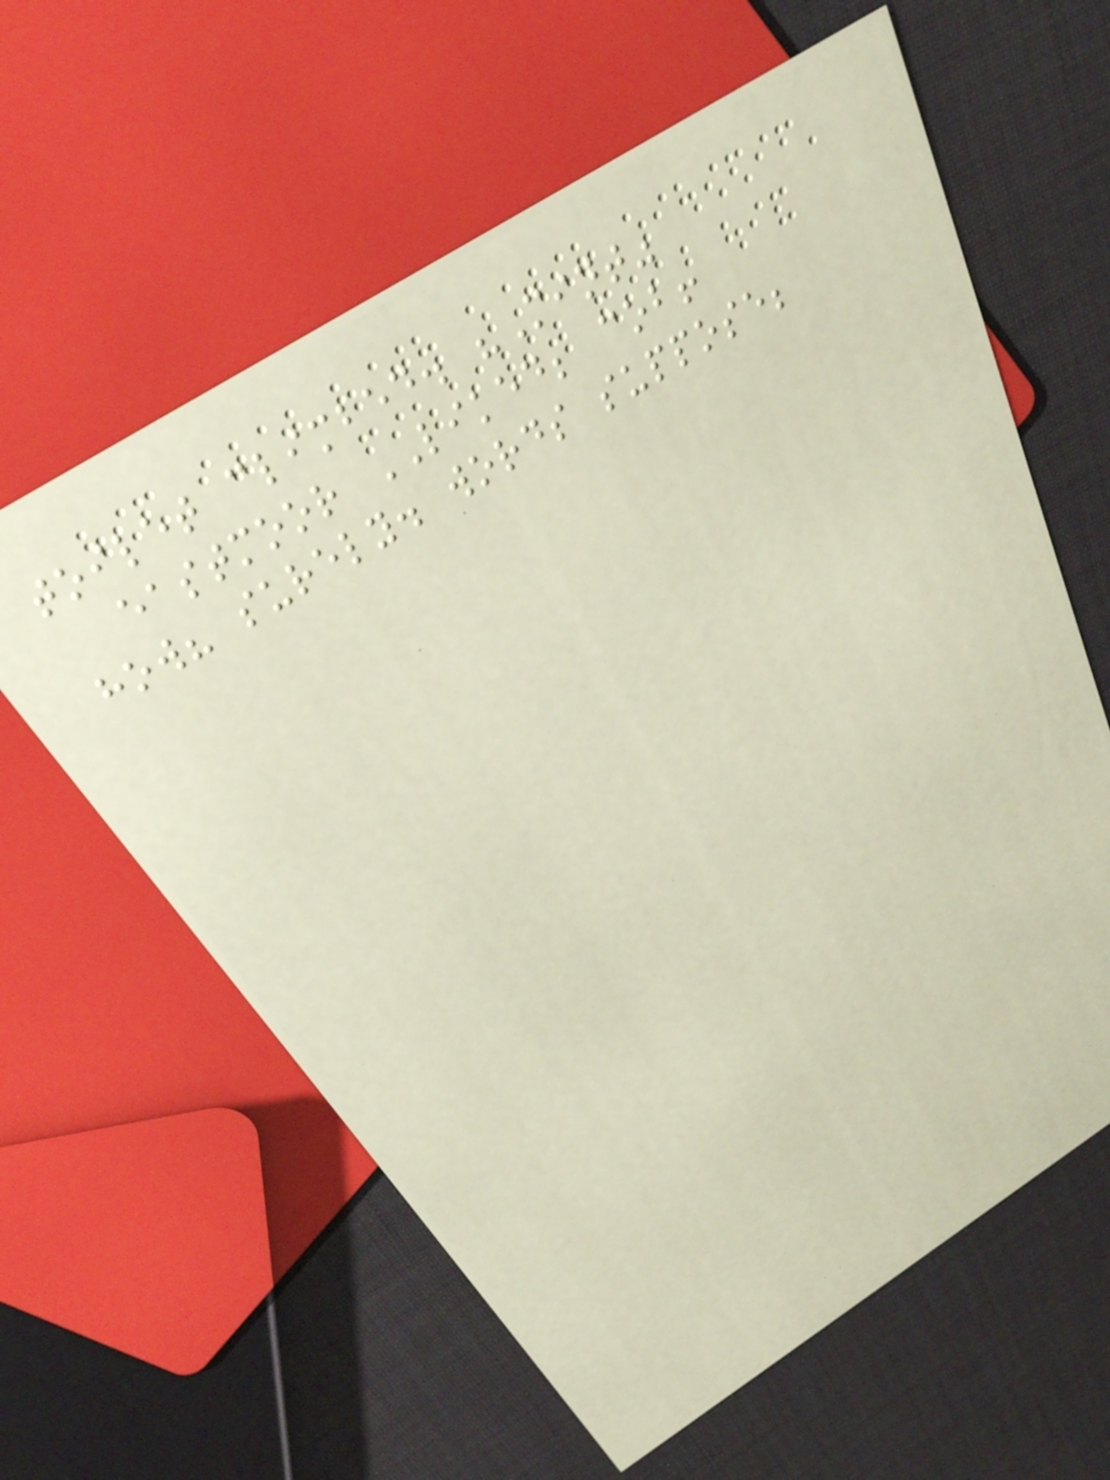toilet climbed. "Mint"
eastmoor LIKED; cob!
how? surely. words suppose;
